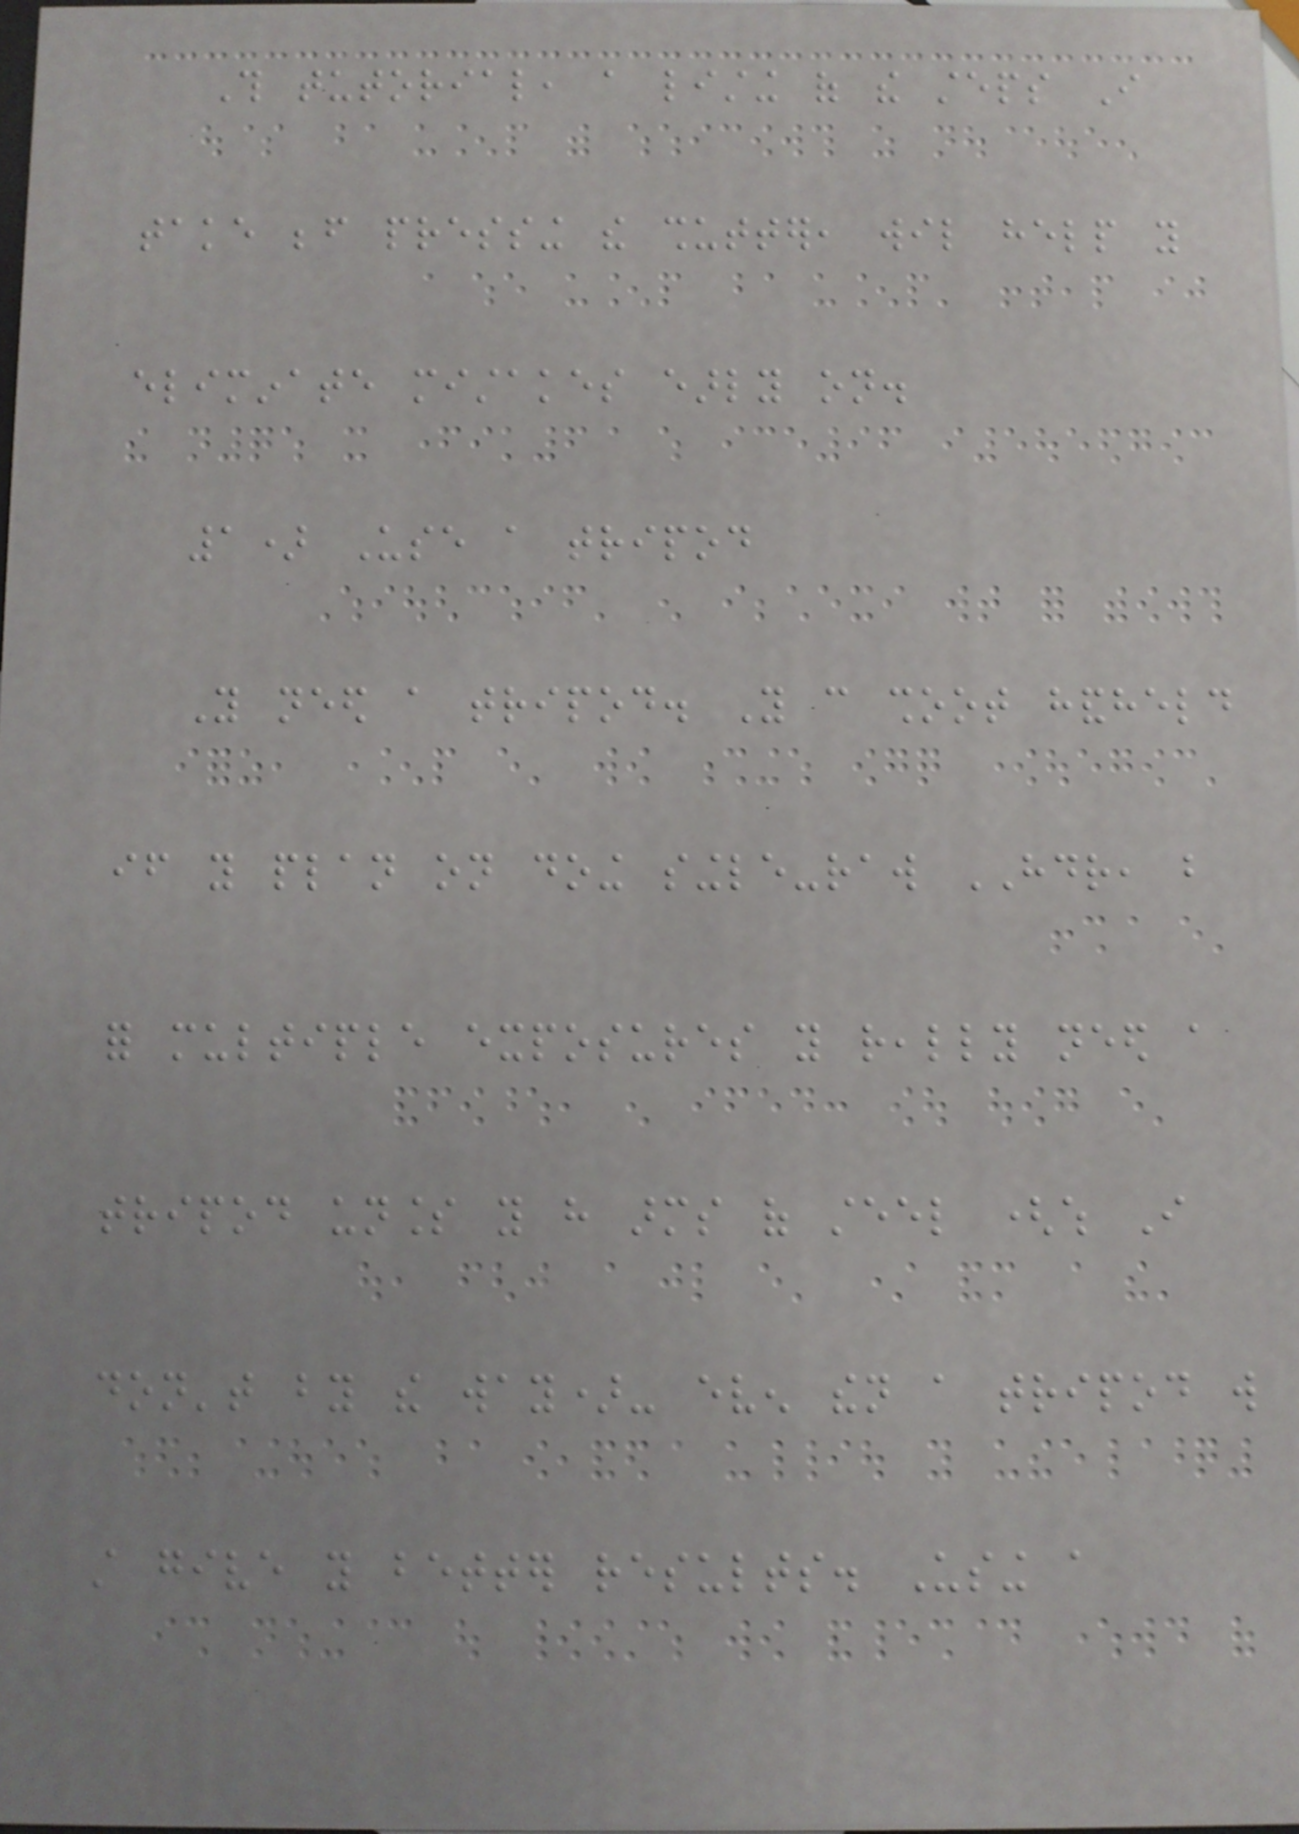This tutorial, a listing of the steps I
take before pressing the shutter, wil help you
eliminate mistakes early on.
1) Use a tripod
You need a tripod. You can shoot handheld
if you plan on doing single-raw HDR, but
for multiple exposures you really need a
tripod unless you have arms of steel (which I
don't by the way)- even then a tripod will
still give you better results. Using a
